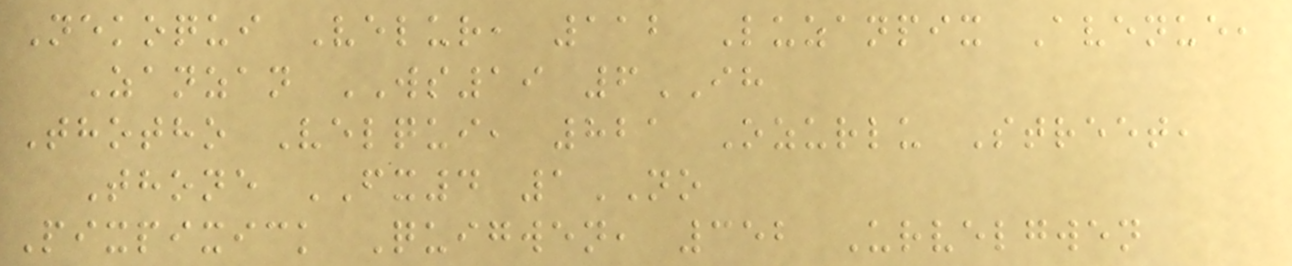Nekoqui Velur, 112 Luzanpix Avenue,
Zanzan WS19 6IH
Thotho Velqui, 821 Ozurlu Street,
Thone FX4 1NO
Pixpixick Quigwen, 352 Urvelgwen
